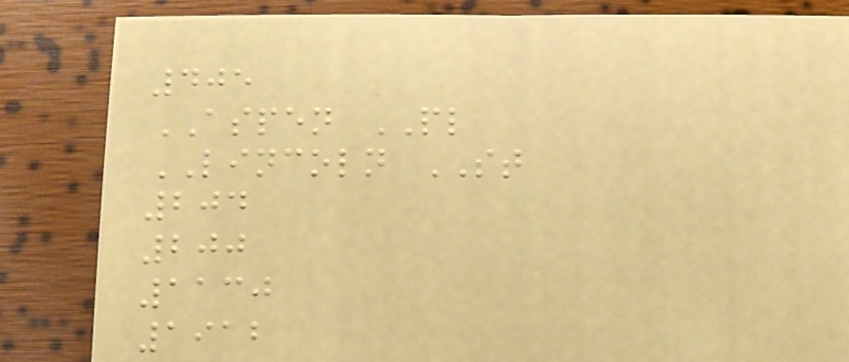405
ASPEN PL
LINCOLN ST
204
200
1130
1912
